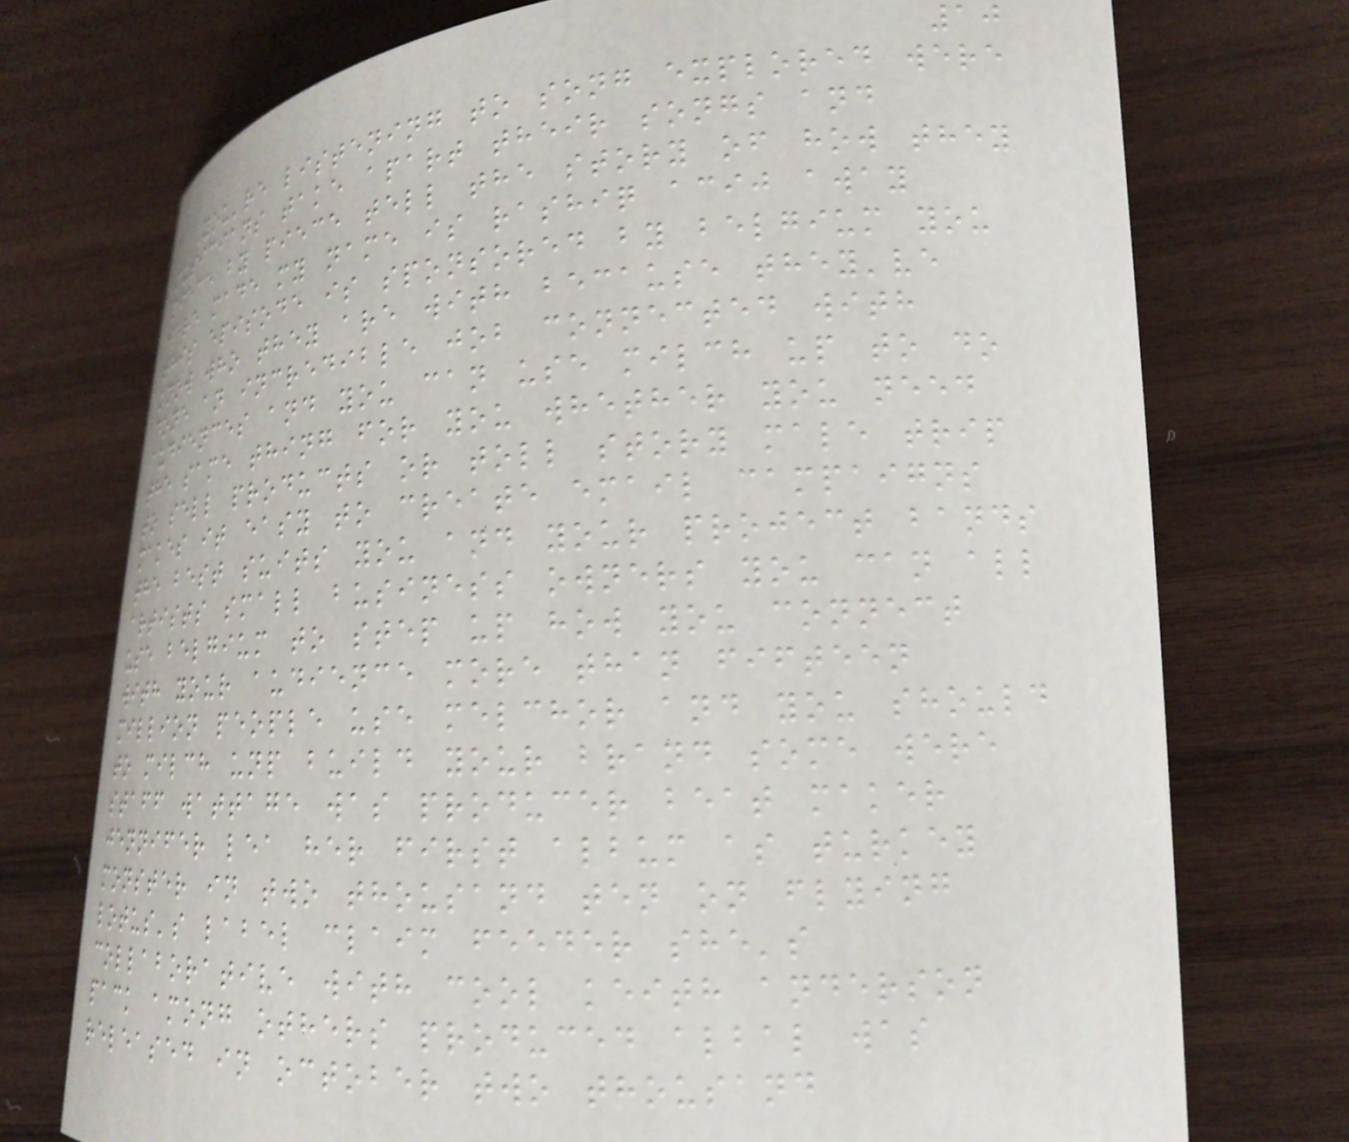10
You're listening to song explored were
musicians take apart their songs and
piece by piece tell the story of how they
were made my name is rashiq acij away
this episode is sponsored by belgium you
know who they are with because they've
done an incredible job connected with
audiences and you can use milch up to do
the same thing for you whether you need
to sell products or toll story male trip
makes it easy to create email campaigns
the best suits you and your project bands
artists small business owners you can all
use belgium to step up how you connect
with your audience more than fifteen
million people use melchor and you should
to milch unp build your brand some were
staff wattage was producer beat maker
jennifer lea her first album as turkey
monster in two thousand ten on flying
lotus's label claim feeder she's
collaborative with cool keith anderson
pack among others produced albal was
released in october two thousand
